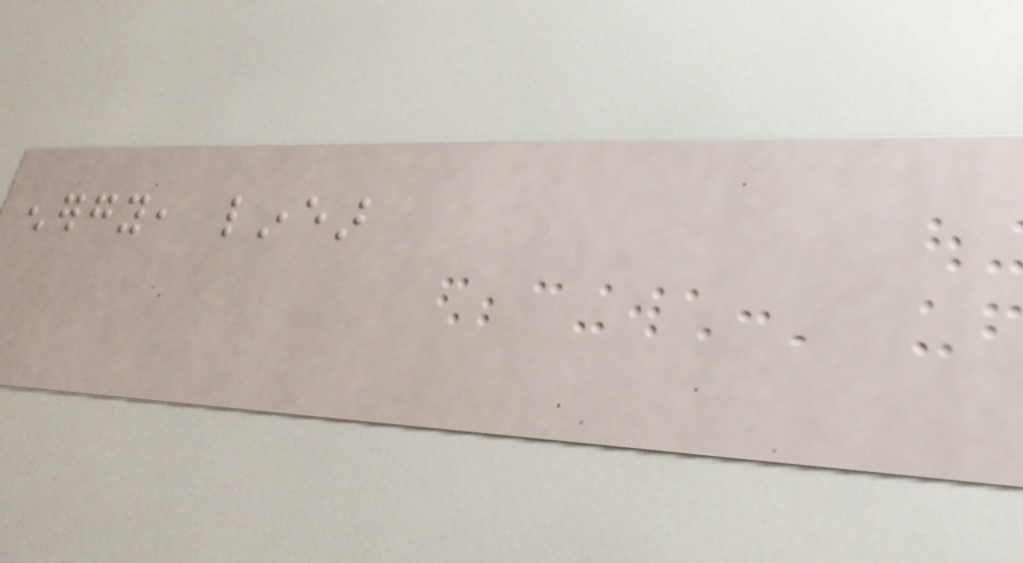energy, linear
